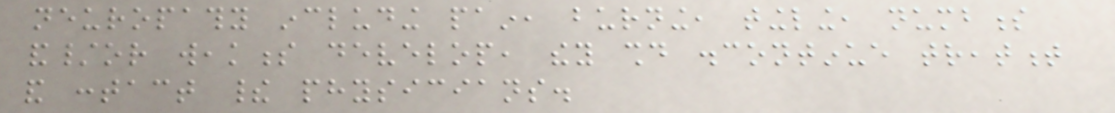neuropathy including pain, burning, tingling, numbness
and/or weakness develop, they should discontinue treatment
and contact their physicians.
